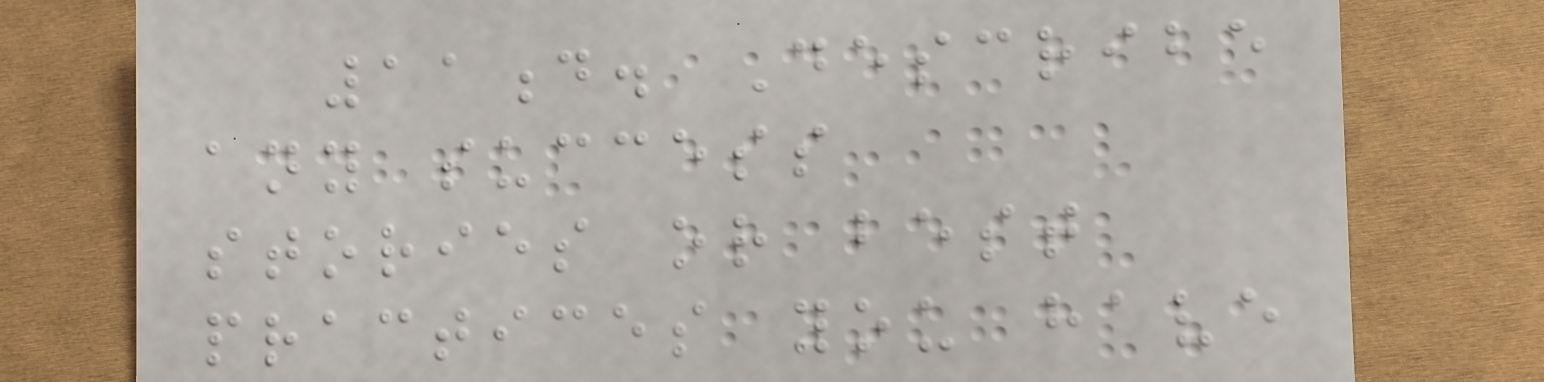11d. Describe
any success
stories or best
practices you have
